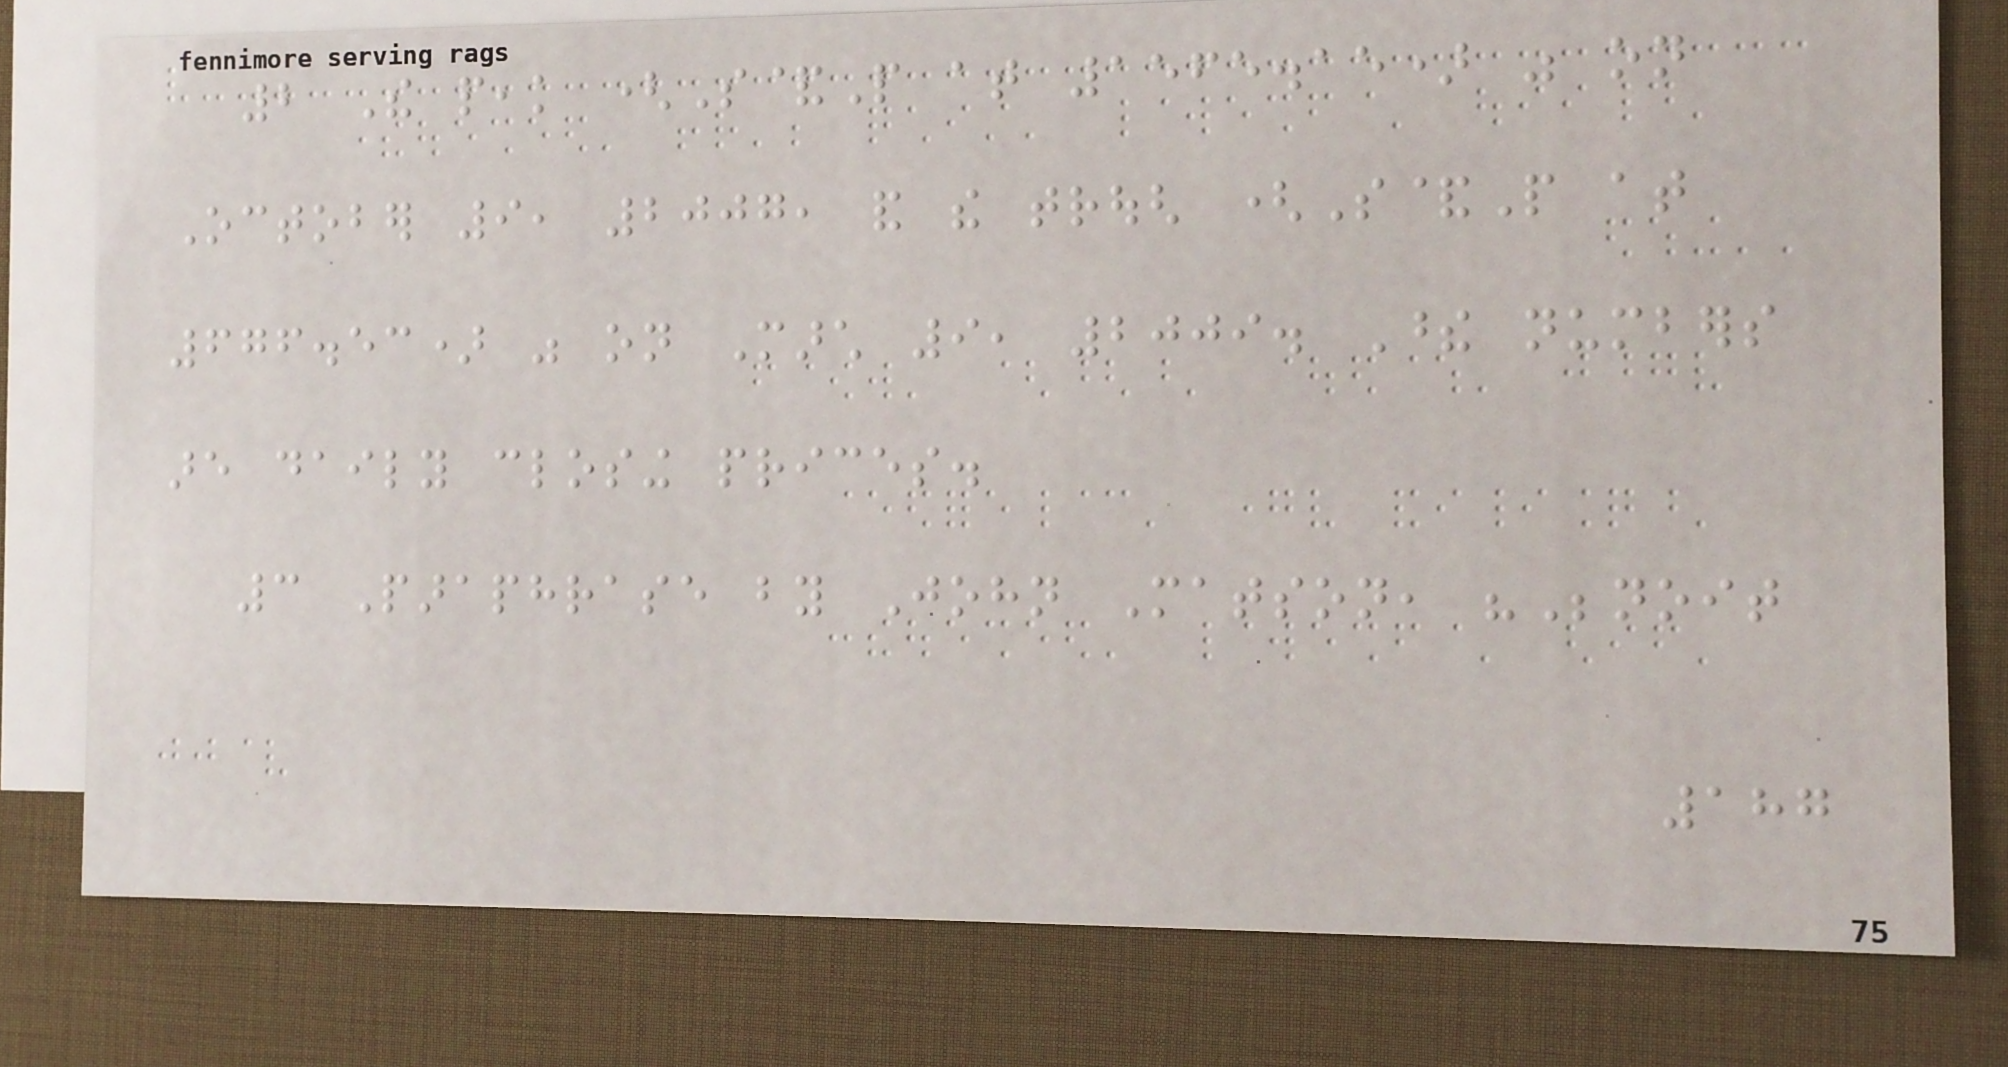2 The peak (S&P at 1565.15) was on
October 9, 2007, and the trough (S&P at
676.53) was on March 9, 2009. These numbers
are daily closing prices.
3 Paraphrase by John Matson, "Benoit
187
